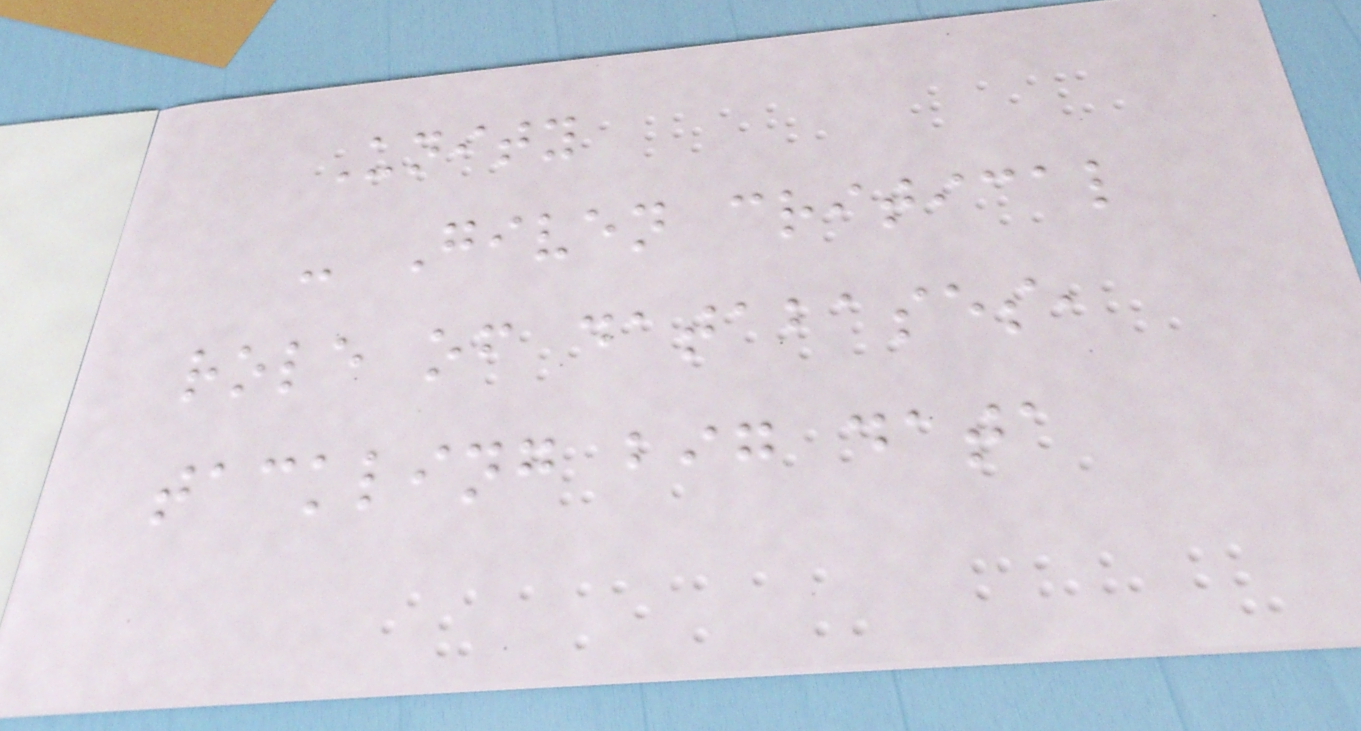Unity
- Given critical
role of databases,
tackling big data
